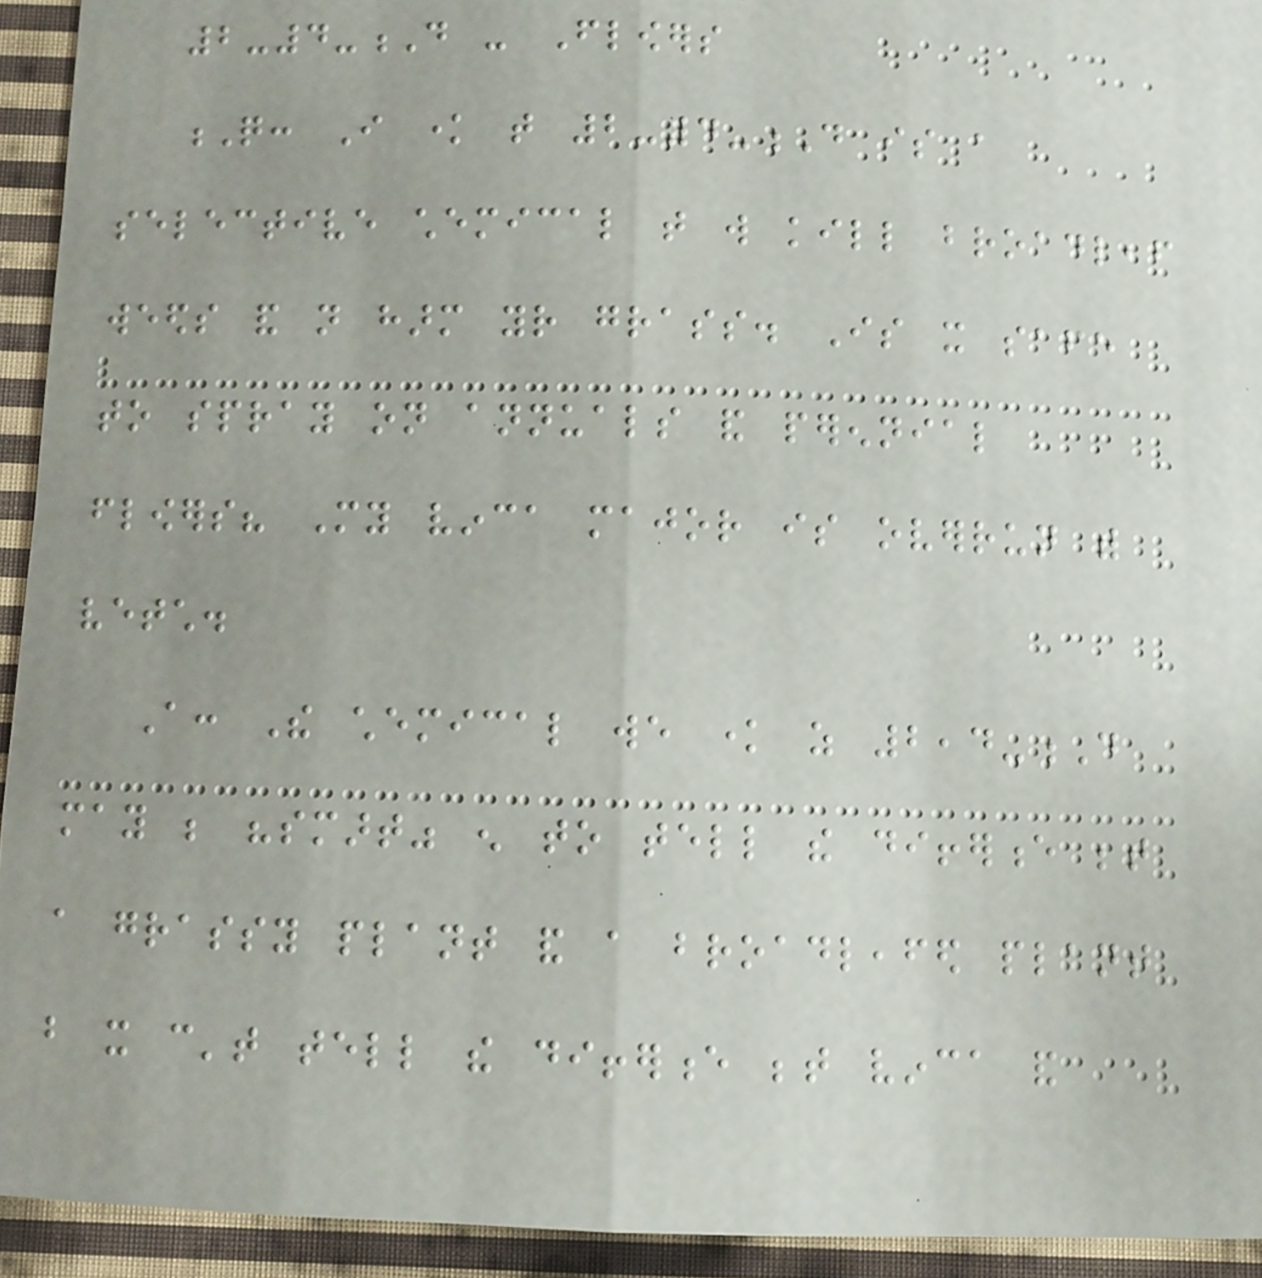2-4-D - Flowers
Q: I know that 2-4-D is a
selective chemical that will kill broadleaf
weeds and not harm your grass. Is it safe
to spray on annuals and perennial
flowers? My vinca major is overrun with
vetch.
A: The chemical we know as 2,4-D
may be "smart" enough to tell the difference between
a grassy plant and a broadleafed plant
but it can't tell the difference between vinca and
